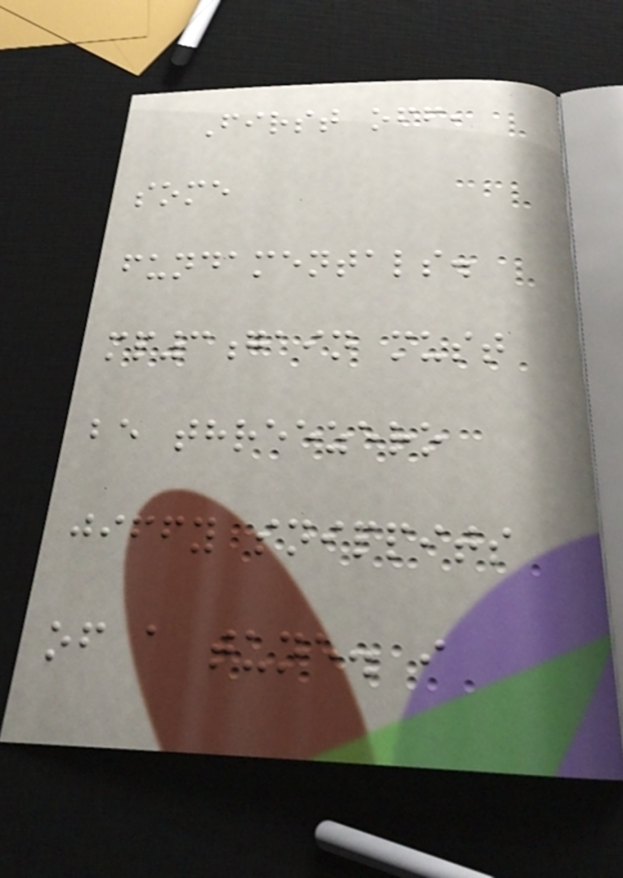First off,
some
fundamentals.
mp3gain must
be threezero
jiffy snippits
of a tune. i
